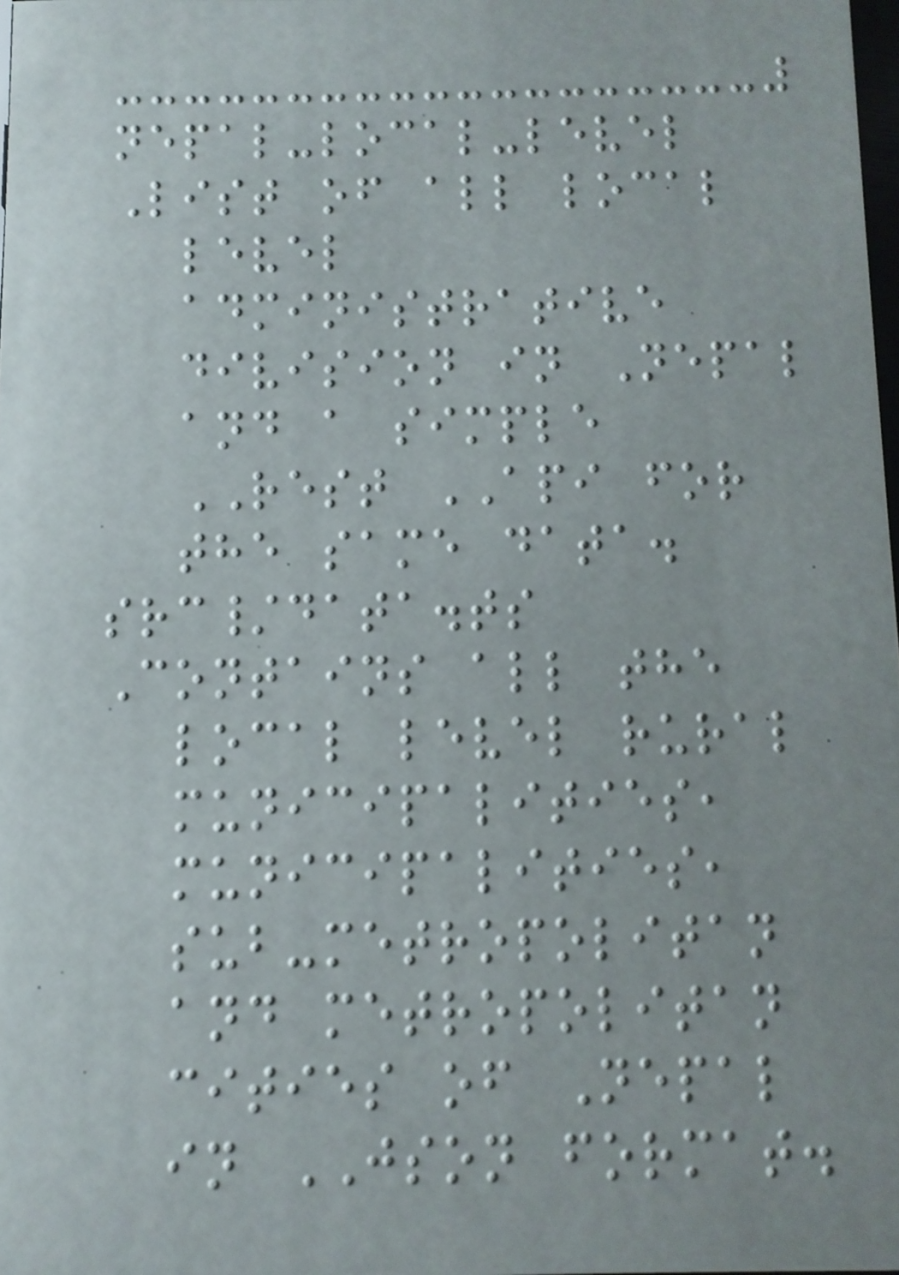nepal-local-level
List of all local
level
administrative
division in Nepal
and a simple
REST API for
the same data.
src/data.ts
Contains all the
local level rural
municipalities,
municipalities,
sub-metropolitan
and metropolitan
cities of Nepal
in JSON format.
